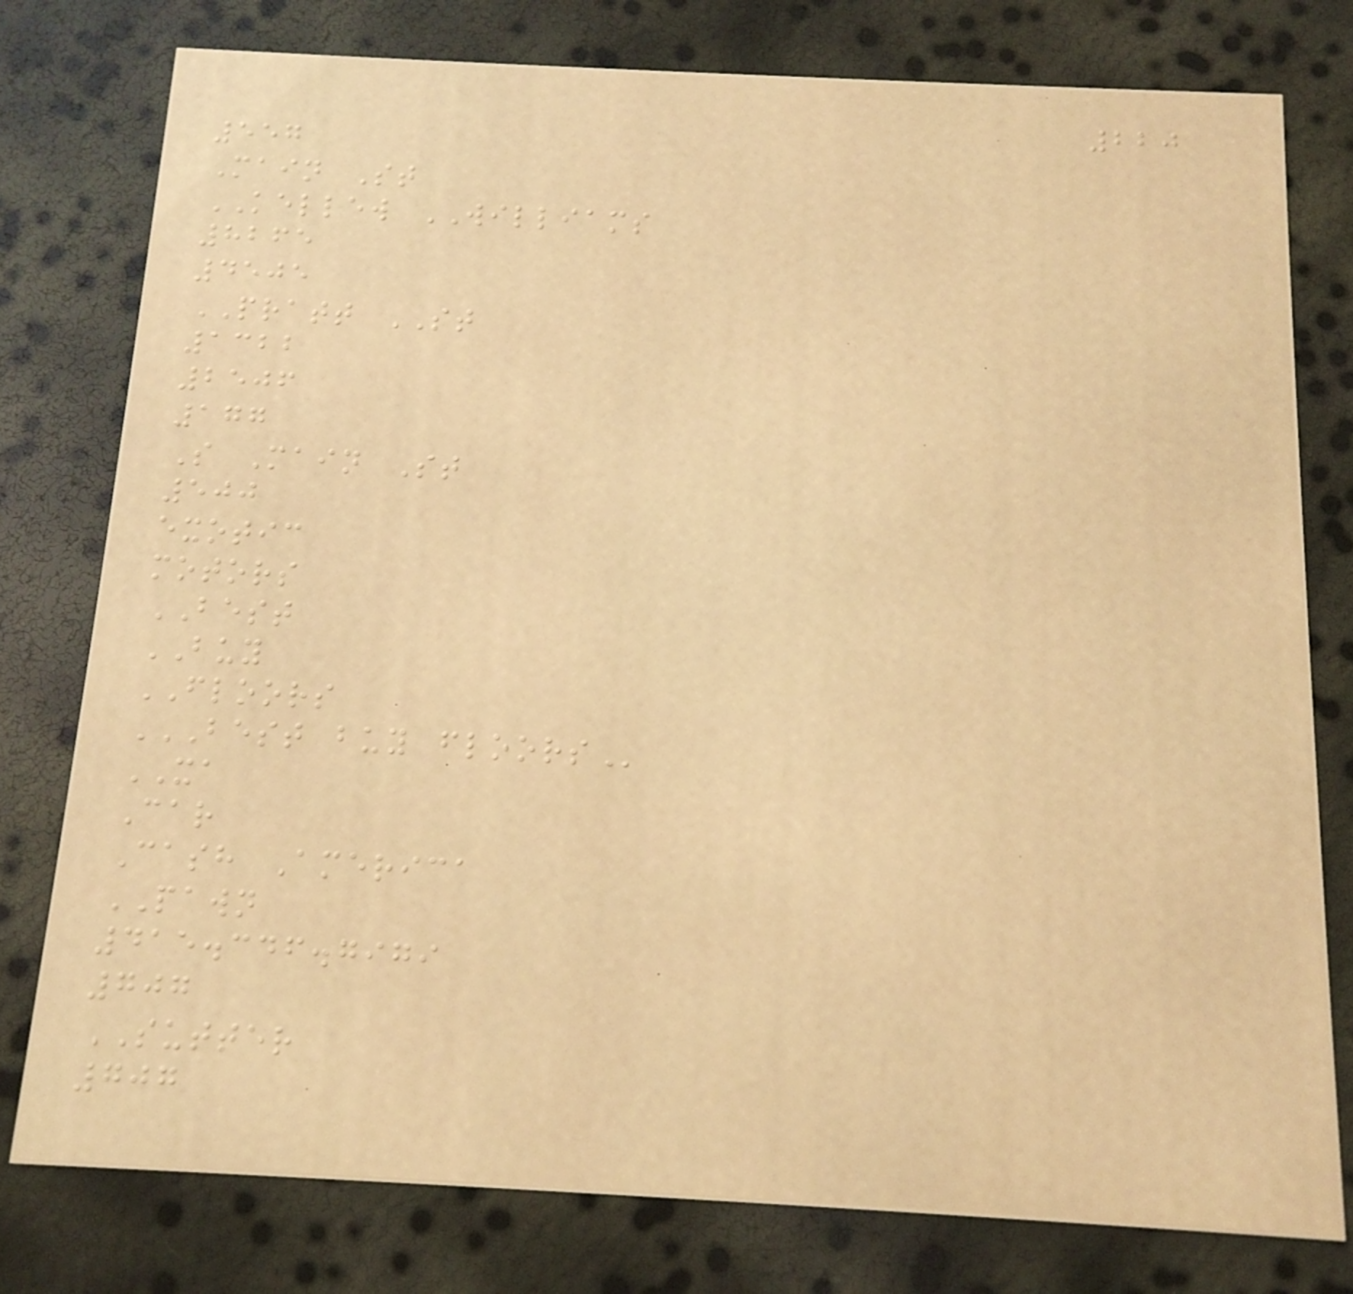220
557
Main St
KELLEW WILLIAMS
8265
4505
PRATT ST
1322
2506
177
S Main St
500
exotic
motors
BEST
BUY
FLOORS
BEST BUY FLOORS
XA
Car
Cash America
PAWN
415.346.7979
707
SUTTER
707
